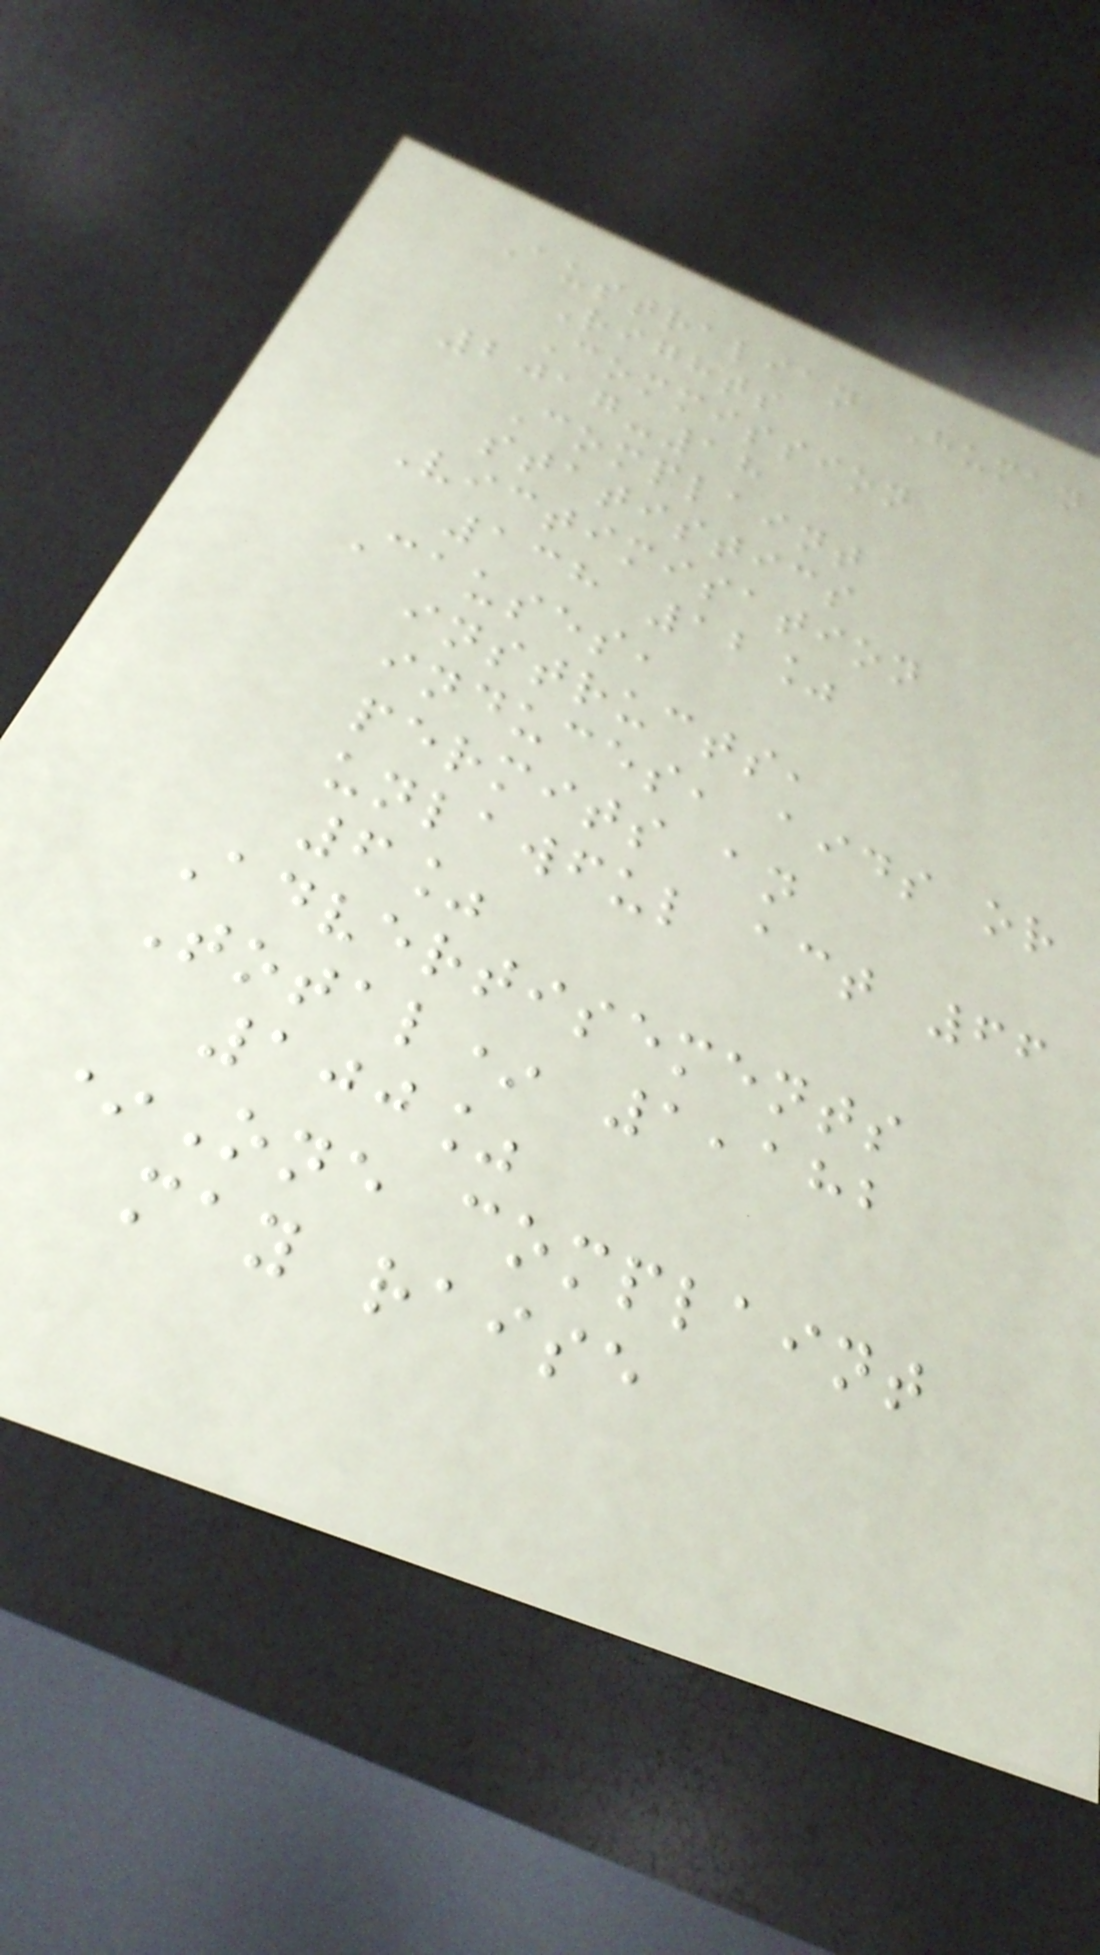Australian Human
Rights
Commission
2017-18
Complaint
statistics
Victimisation
138 12%
Causes,
instructs,
induces, aids or
permits an
unlawful act 66
6%
Advertisements
Total* 1,182
100%
*One complaint
may raise
